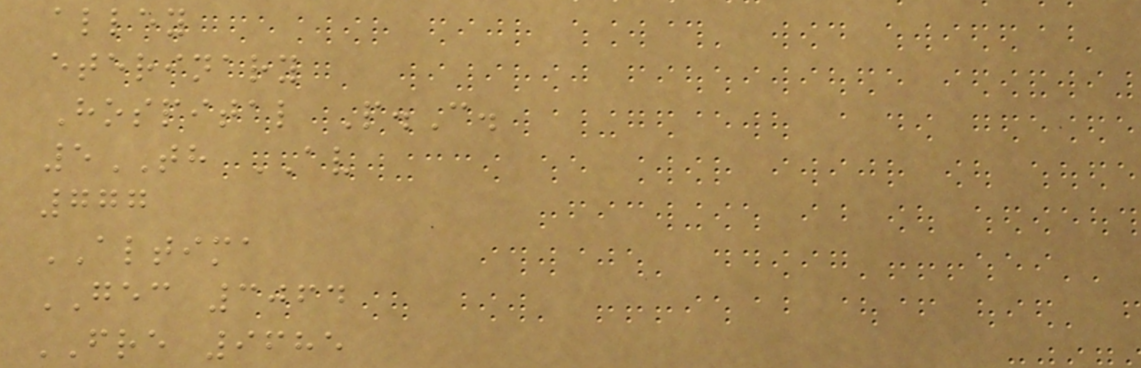alley
eterinary
Hospital P.C.
5TH AV
777
ALTIMA
GEC 3064
FRE 9685
